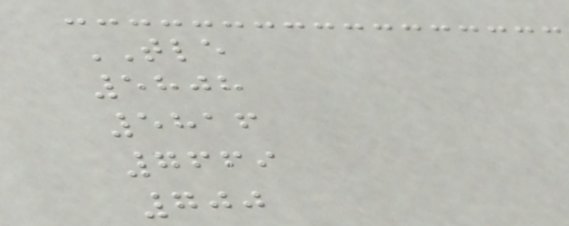TLE
5808
5816
7669
700
